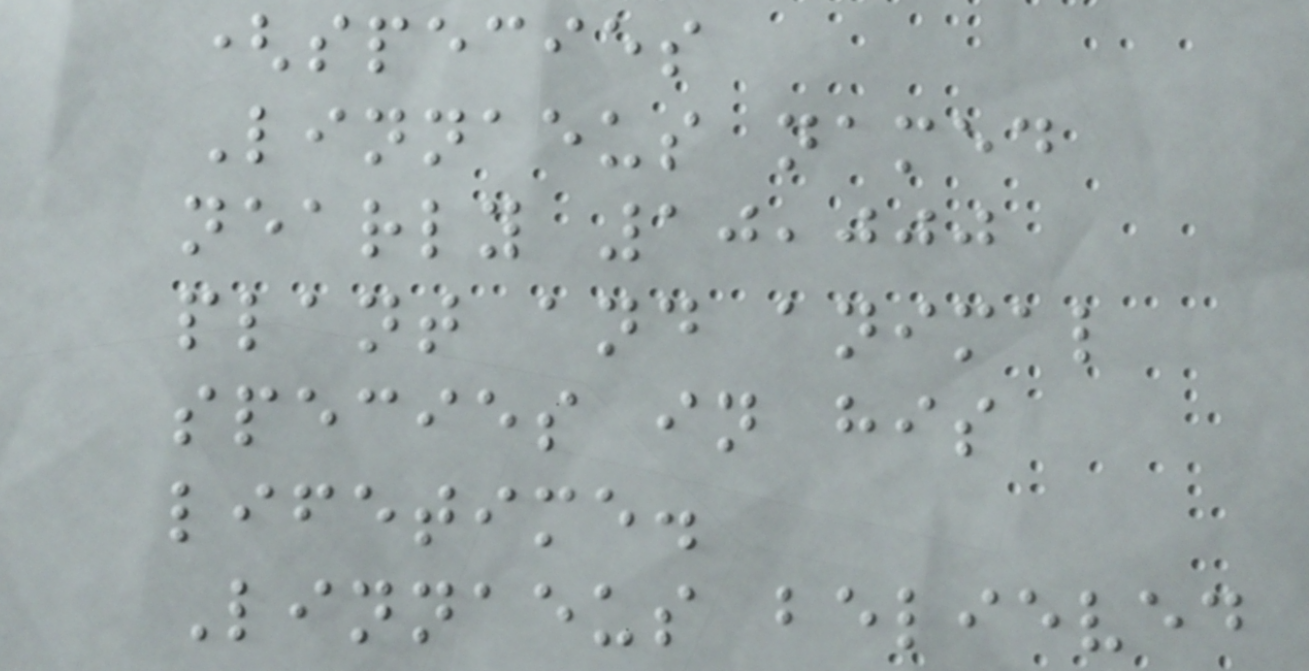(species
Linnaeus named
nearly 10,000
plant and animal
species in his
lifetime.
Linnaeus believed
